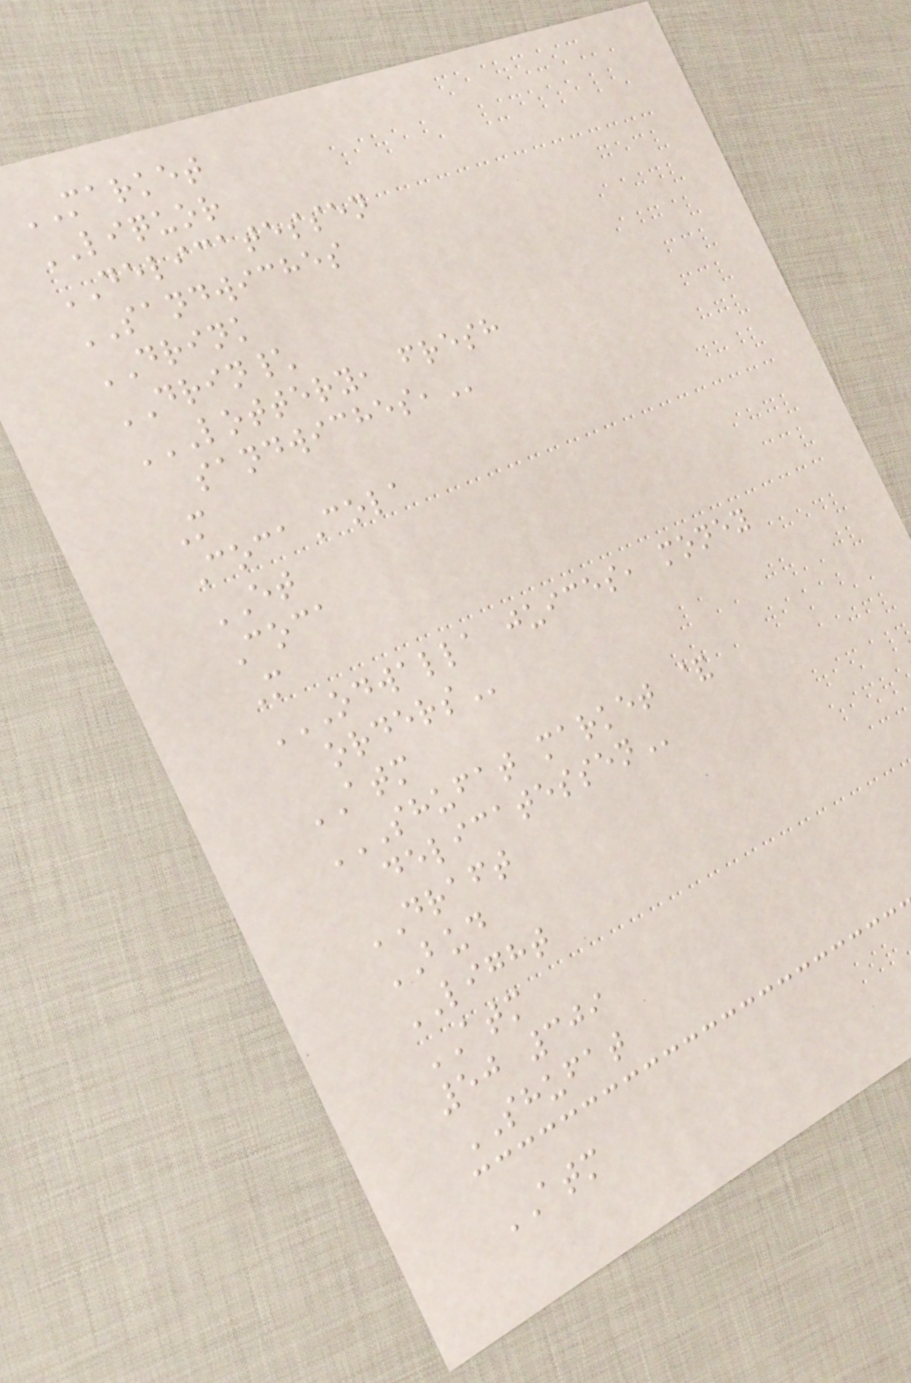MARKET
LIQUOR
DELICATESSEN
SANDWICHES
DRINK
DRIN\
LOTTERY, FRESH
SANDWICHES,
M
CocaCola
ET
Coca
M
ODWALLA JUICES, MONEY
ORDERS
ATM
SHUFAT MARKET &
DELICATESSEN
DRAFT
BUD
LIGHT
ATM
50 309
SHUFAT
ATM
